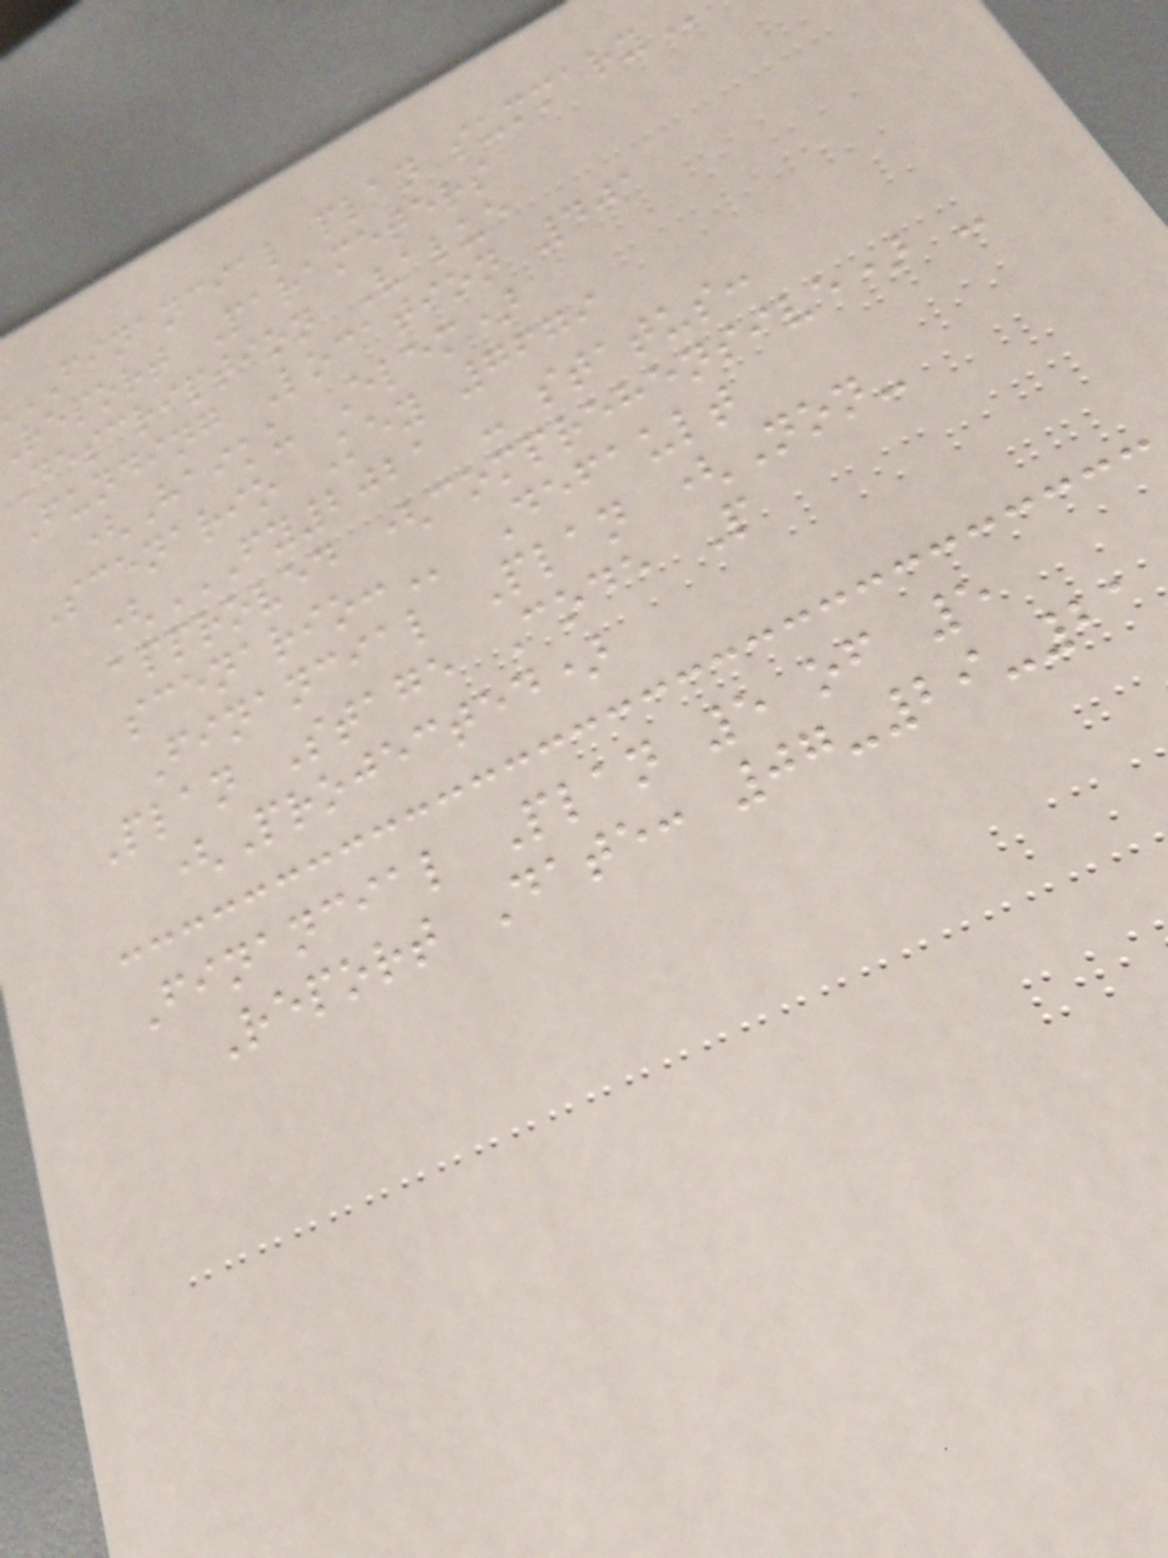FINANCIAL plan
report Parameters
Description Value
Funding Location 401
(Haiku Elem)
Scenario Key 7679
(FY2021 - STATUS:
approved (comprehensive) -
Default
Financial Plan (Non-
Plan Stage Code P
(Projected)
Financial Plan 5 of 5
Report Date: 07-29-21
